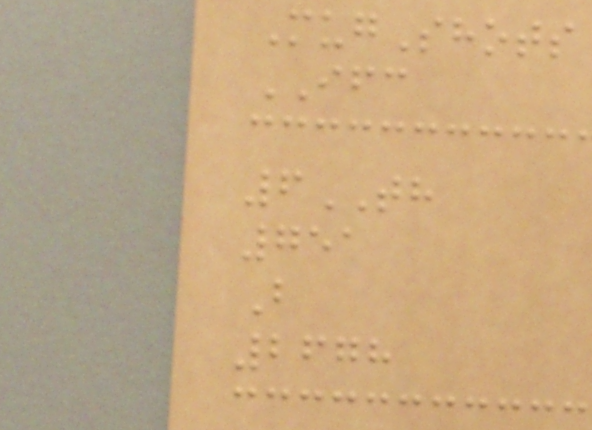MugShots
IFC
6TH
751
B
2678
